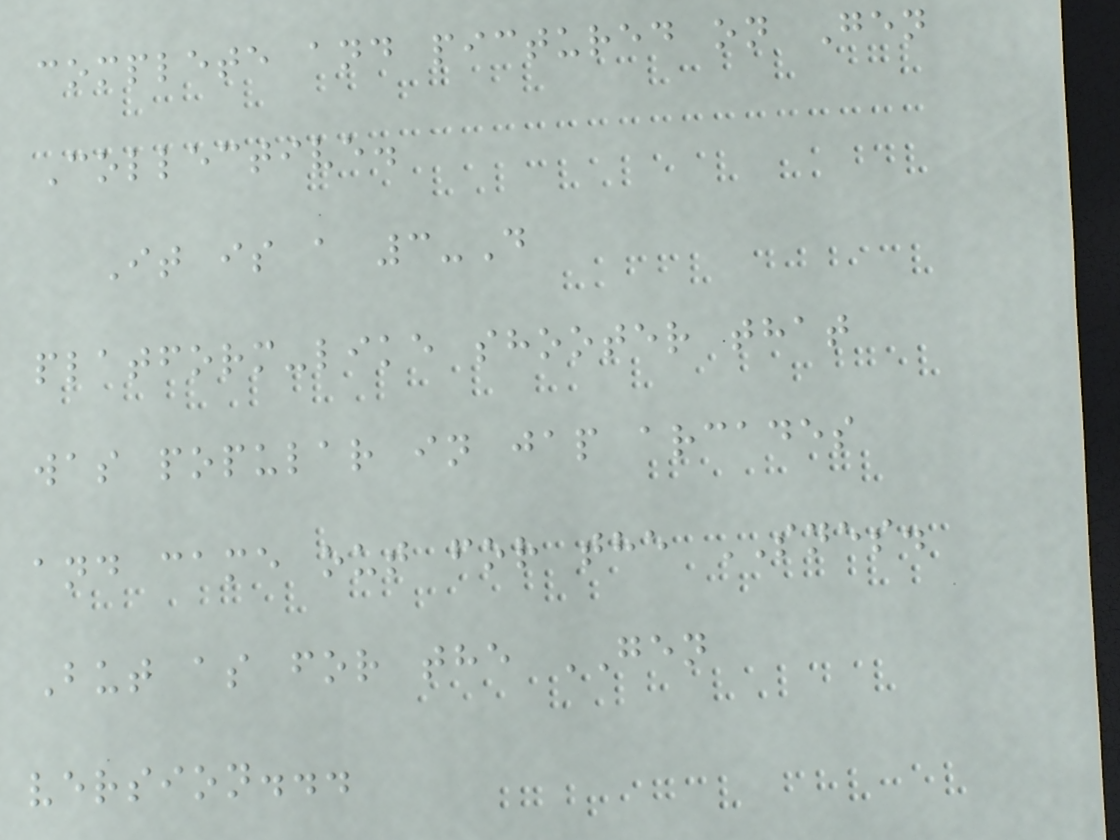complete and pictured on Gen
Collective.
It is a 3-D
platform-like shooter that
was popular in jap arcades
and came out for the SNES.
But as for the GEN
version...
